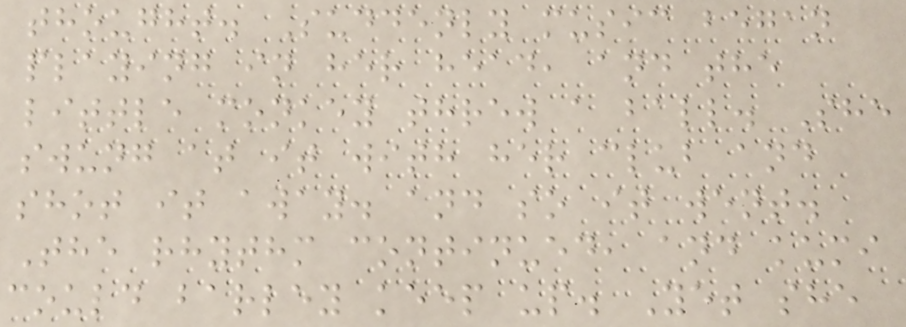thought. Suddenly music began
playing in her head, and the
little monkey threw a ball. She
swung at it with her club and
shot it away. and so it went.
The rhythm continued, and kumi
could barley keep up. Yet she
